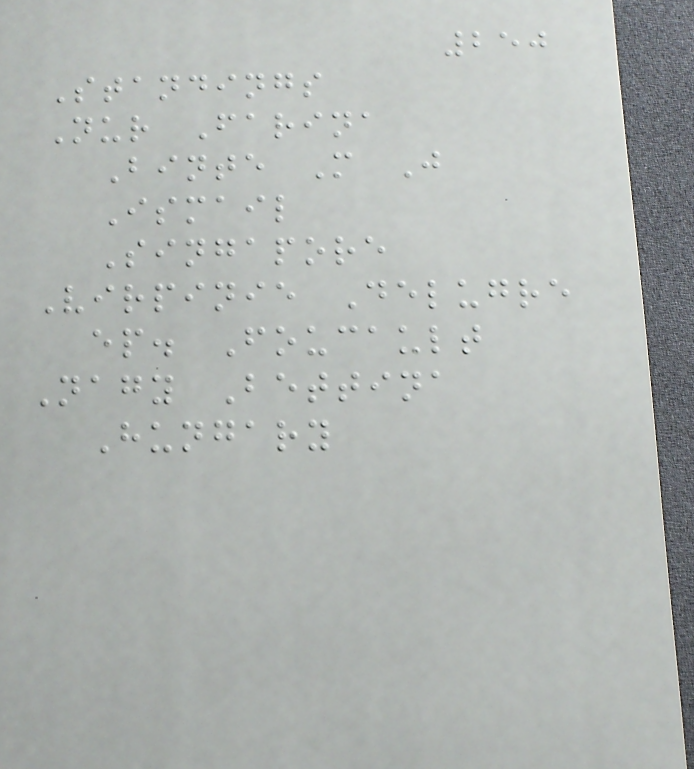250
Standings
Nur Farina
Binte M J
Ismail
Singapore
Virpinie Delugre
ep. Foucault
Nagy Bettina
Hungary
